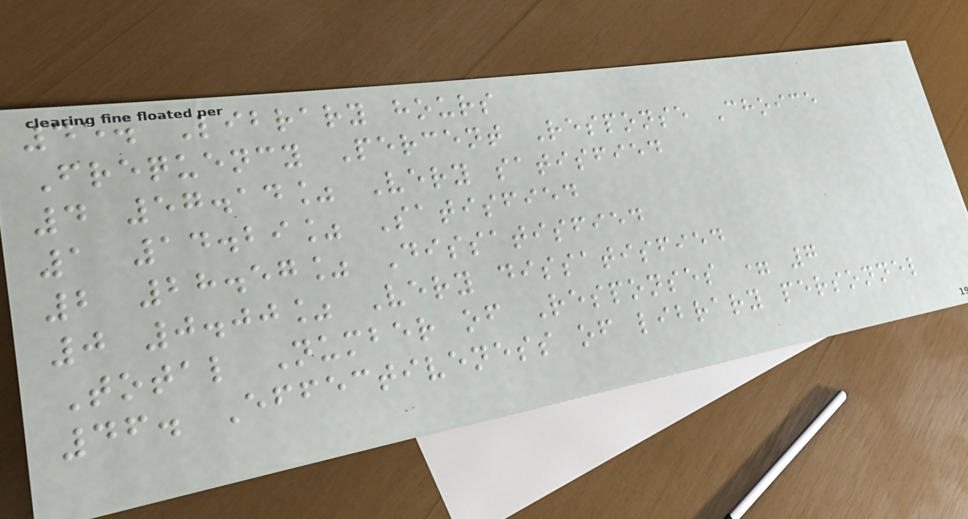45. Library hours
Frequency Percent Response Choice
4 57.14% Very satisfied
1 14.29% Satisfied
2 28.57% Dissatisfied
0 0.00% Very dissatisfied
Total Number of Responses = 7
46. Effectiveness of library personnel
